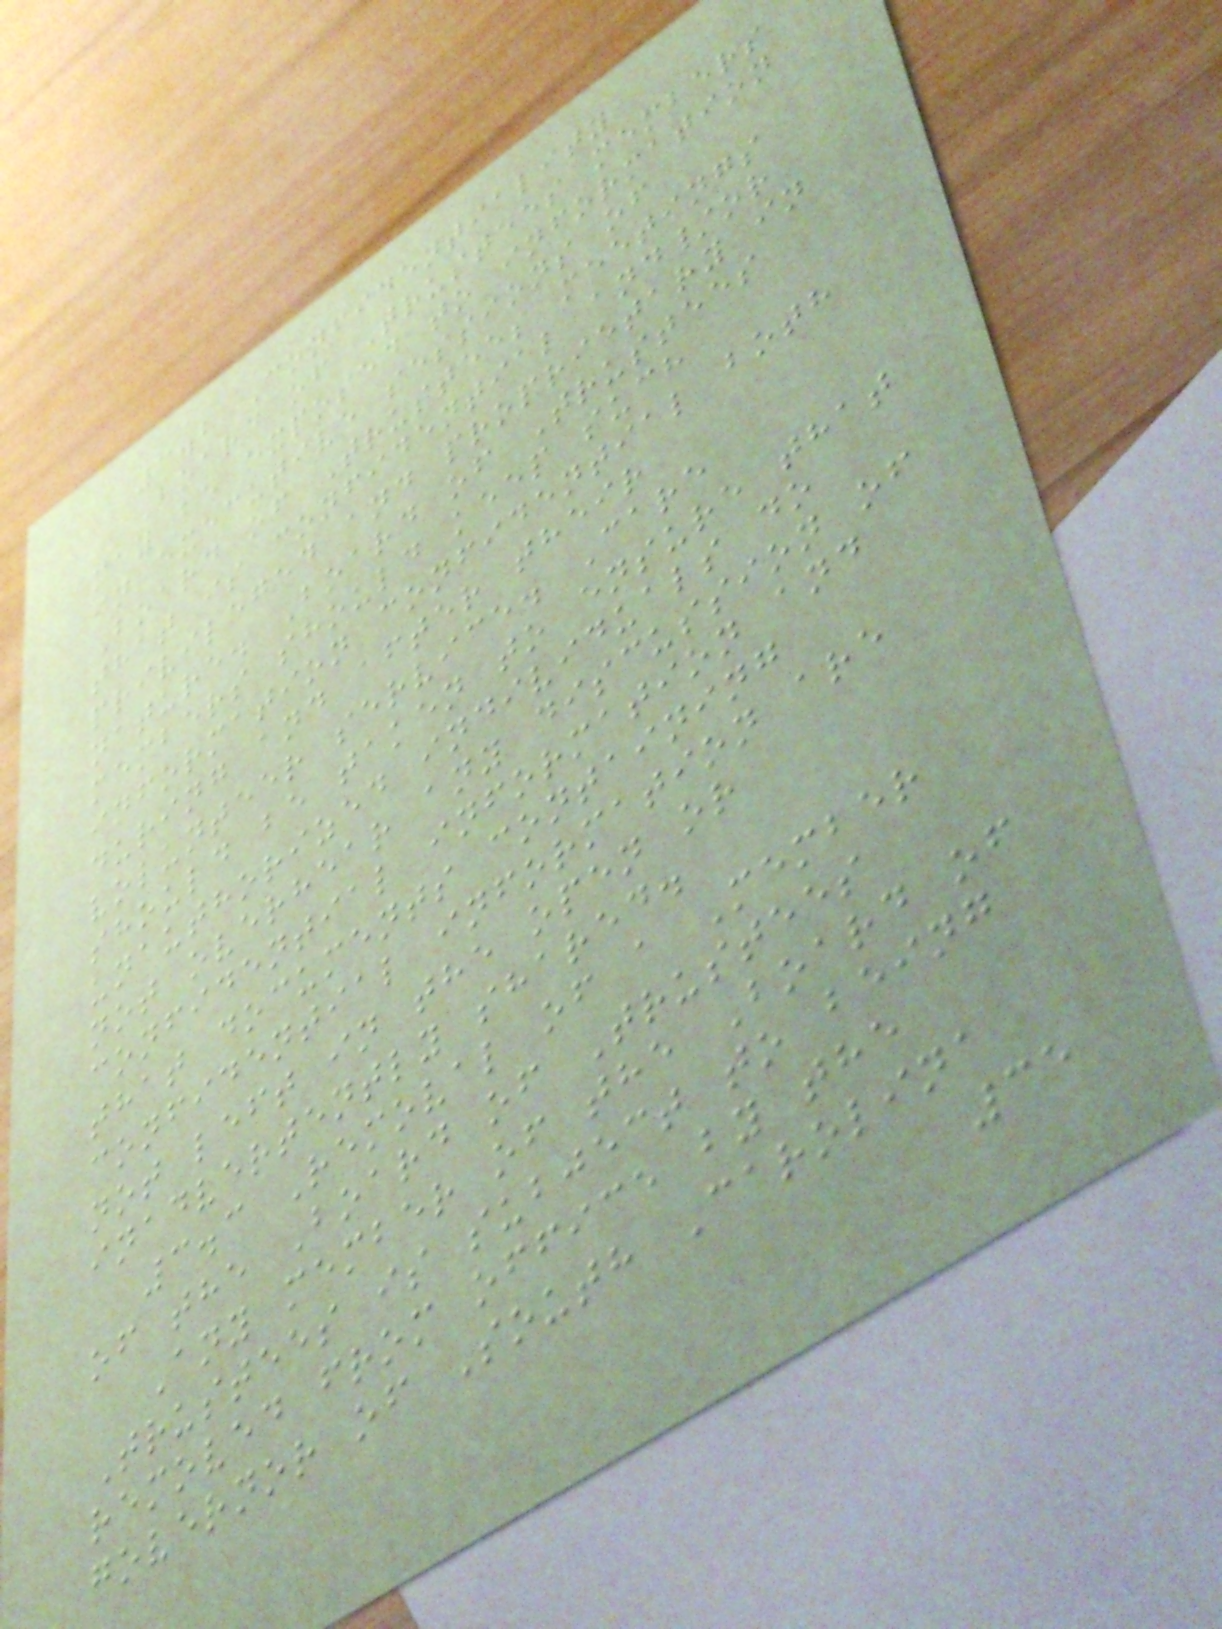3.2 Confidentiality
Board of Trustees members
may be exposed to information
in executive sessions of
Board of Trustees meetings
that is confidential and/or
privileged and proprietary in
nature. Board of Trustees
members should keep such
information confidential both
during and after their
volunteer service. Care
should be taken to ensure that
unauthorized individuals do
not overhear any discussion of
confidential information and
that documents containing
confidential information are
not left in the open or
inadvertently shared.
3.3 Removal of a Member
of the Board of Trustees
Any member of the Board of
Trustees is subject to being
removed from office by the
governor of South Carolina
35
